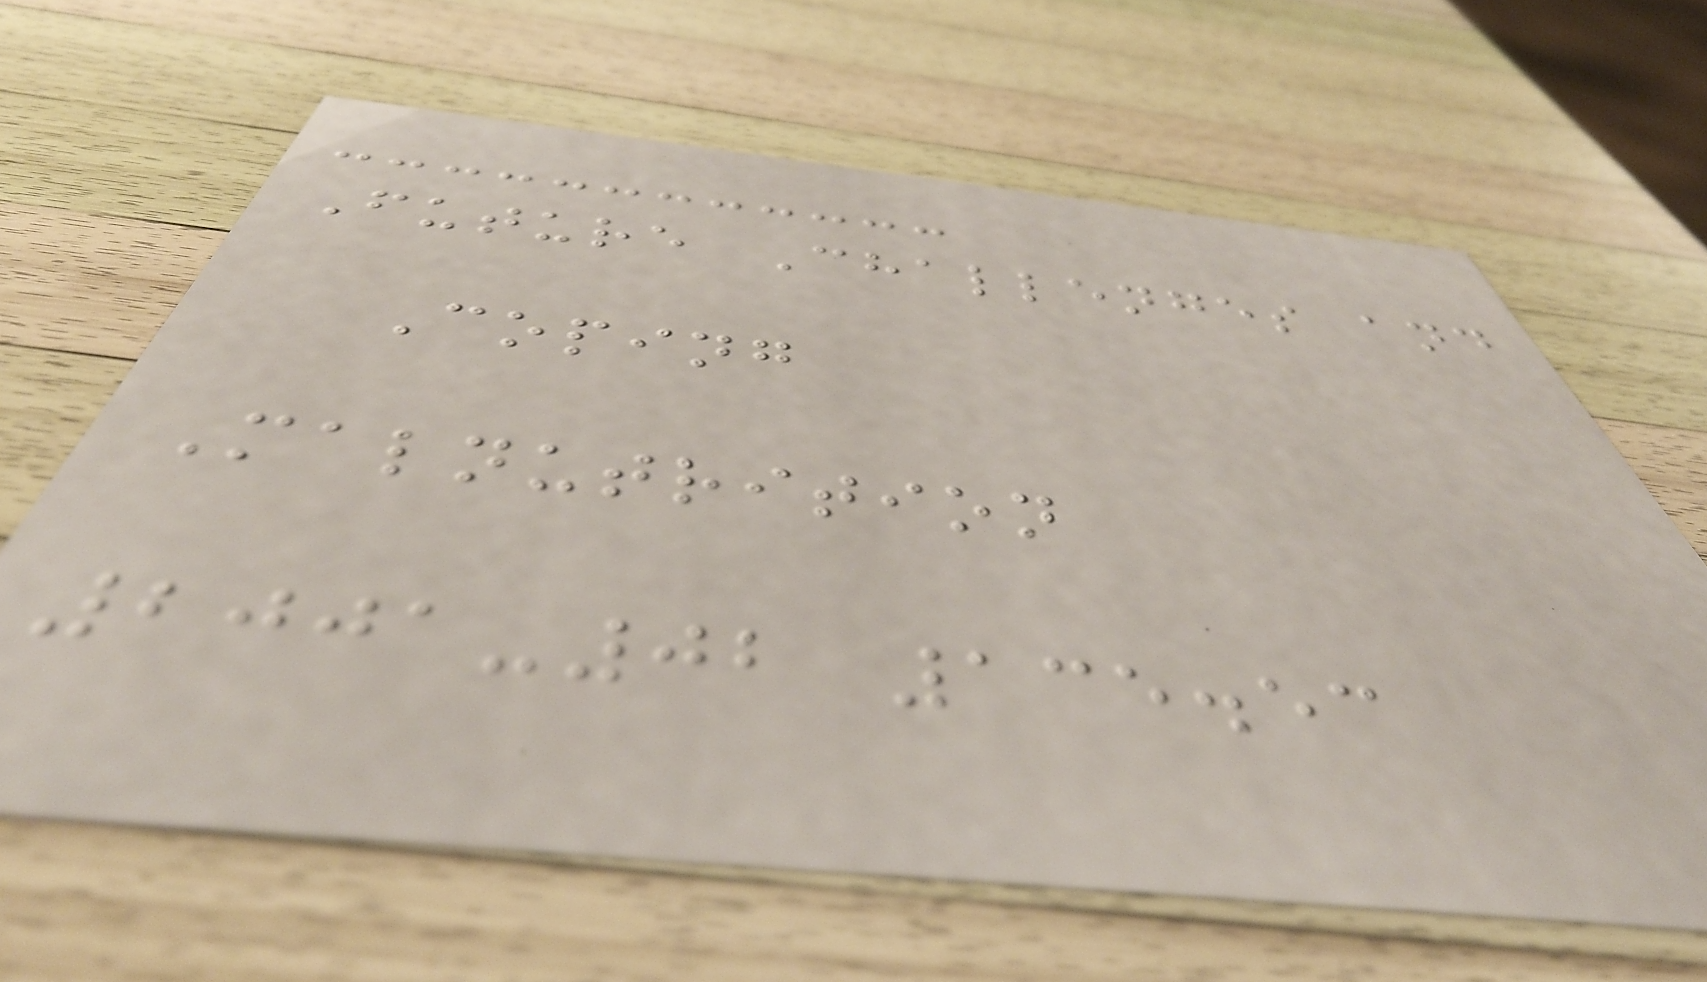Future Challenges and
Coping
Malnutrition
2001-02 135.53
